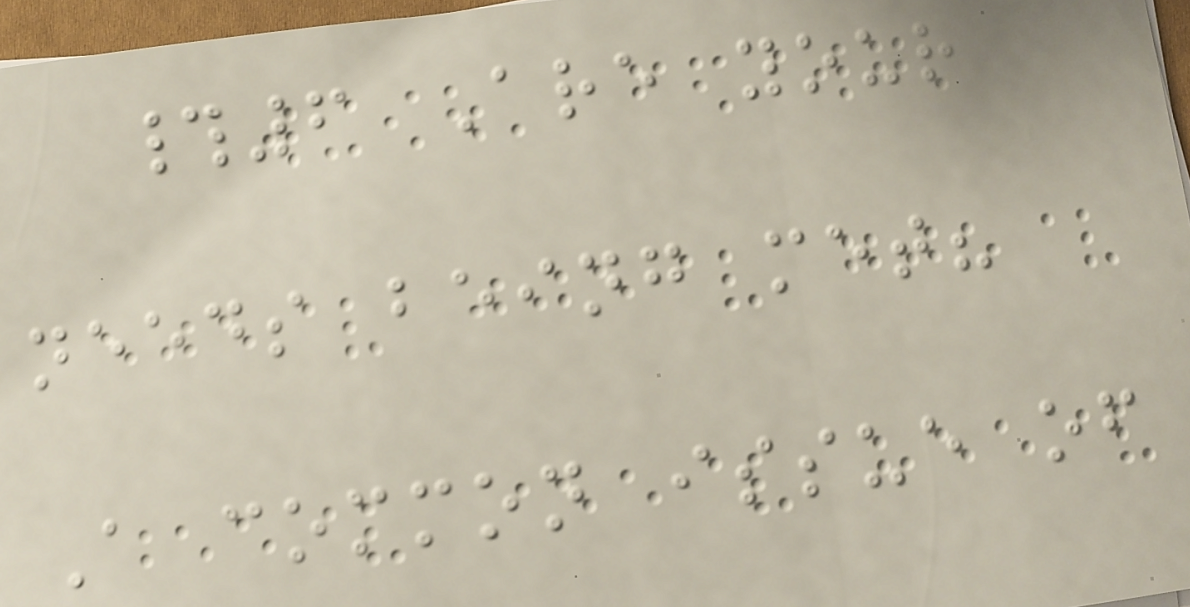#6 Are your
needs being met?
A common issue of
